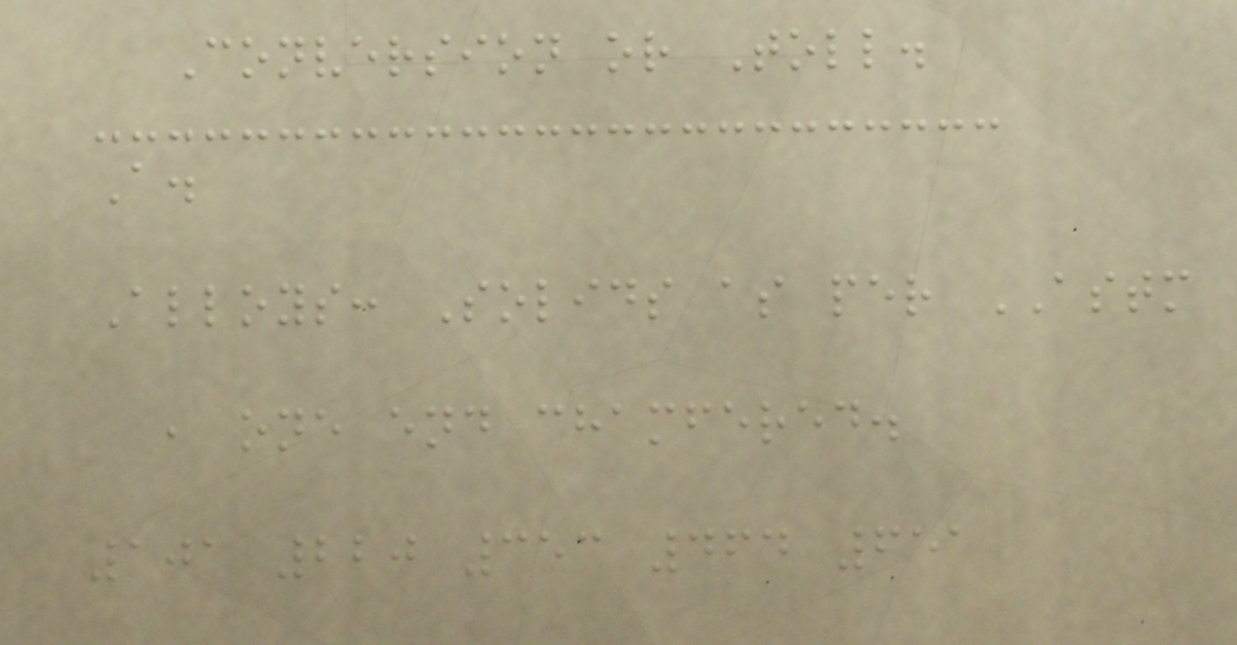Conversion or Toll.
A.
Alloys: Solids as per ASTM
, one end chamfered.
101 220 353 464 651
